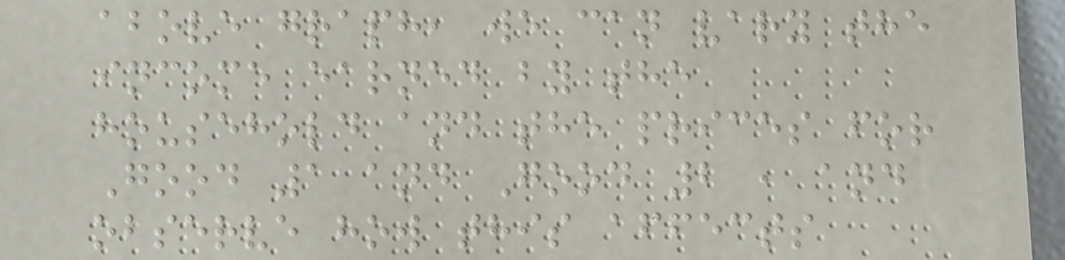above graph, we can vary the
income earned by the
household and the prices for
Good 1 and Good 2 , and
observe how this affects
